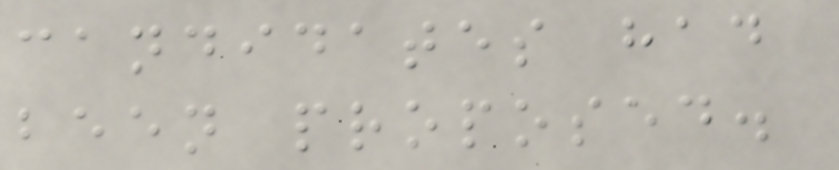candidates had
been proposed.
